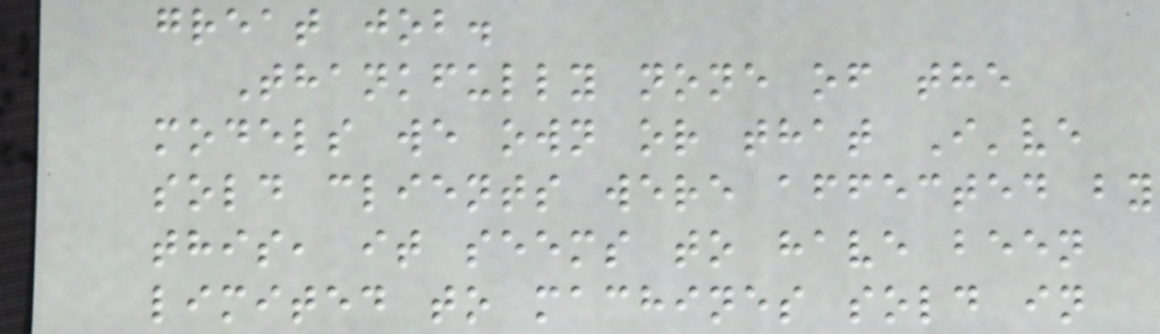great job.
Thankfully none of the
models we own or that I've
sold clients were affected by
this, it seems to have been
limited to machines sold in
